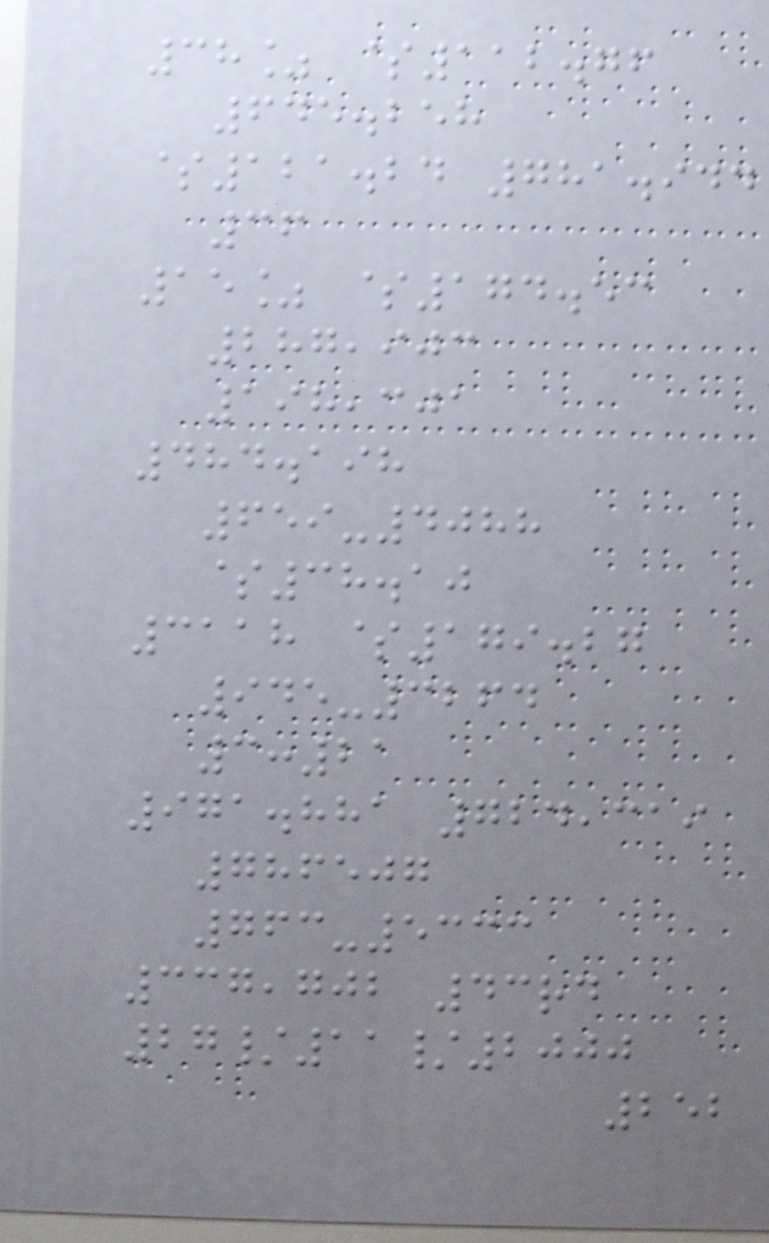38% $112.76
645.258
$121.24 781.944
36
15% $174.53
287,903
198,301
484.198
659-4088
$38.10
3118 $179.27
945-3264
3:21
971.881 724,319
786507
763-5333
337,702 43rd
27/11/2000
252
